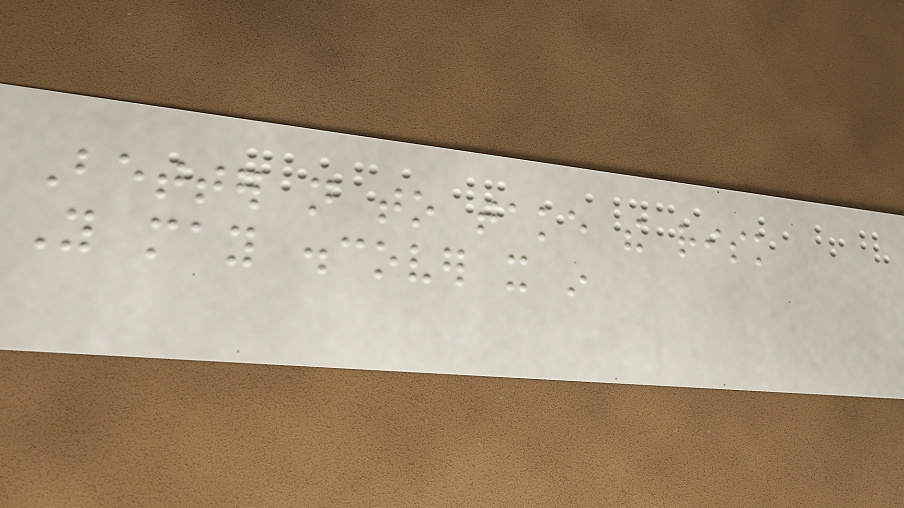Better not to take the risk
You may discover it in
